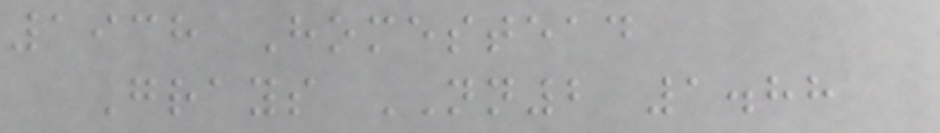1938 Homestead
Grays NN2 1.88
